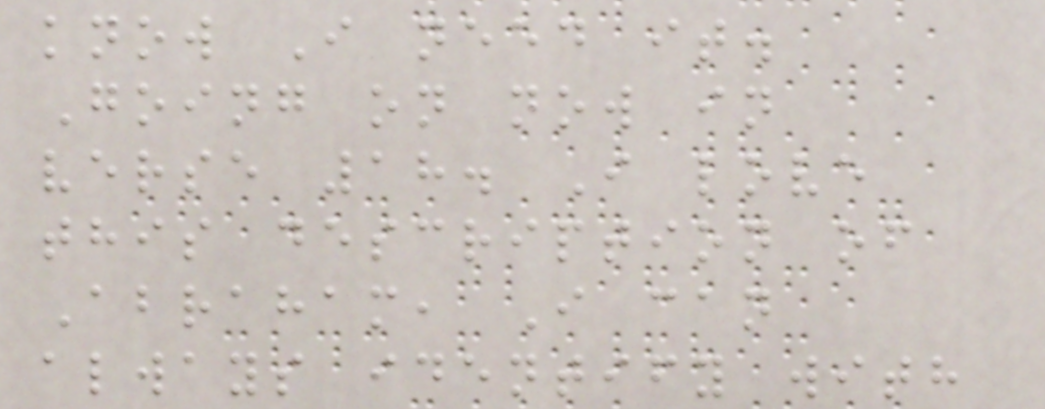know I need it.
Going on now in
verse 18. I love
this description of
Abraham, I can
always identify with
